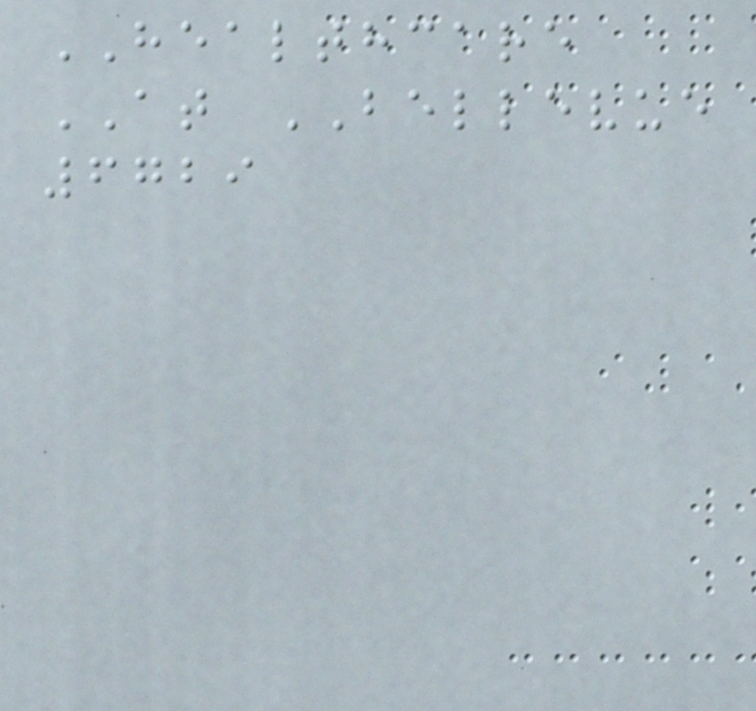HEALTHCARE
AT BELLEVUE
6729
